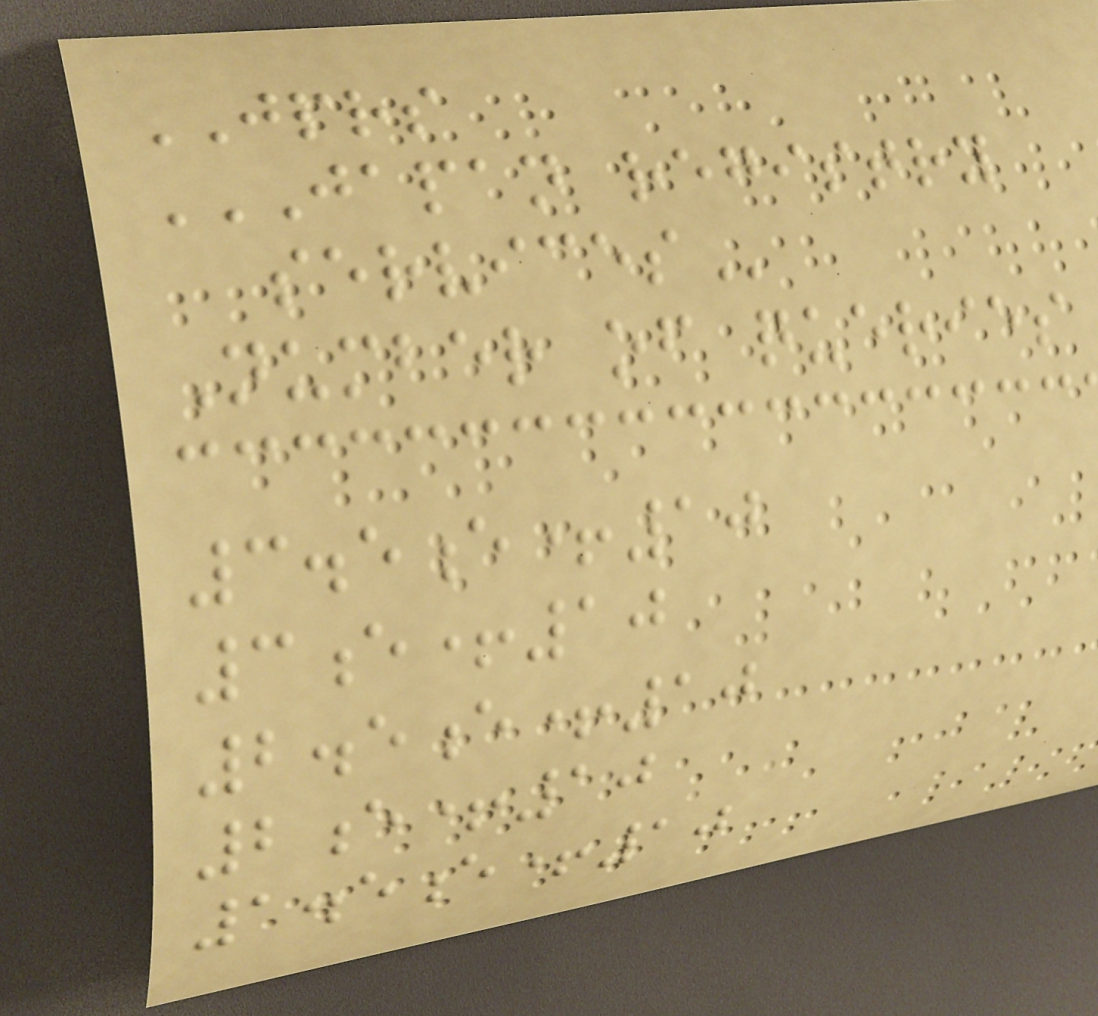JPRS
JAPAN REGISTRY
SERVICES
Number of queries
3.5e+10
3e+10
2.5e+10
2e+10
1.5e+10
